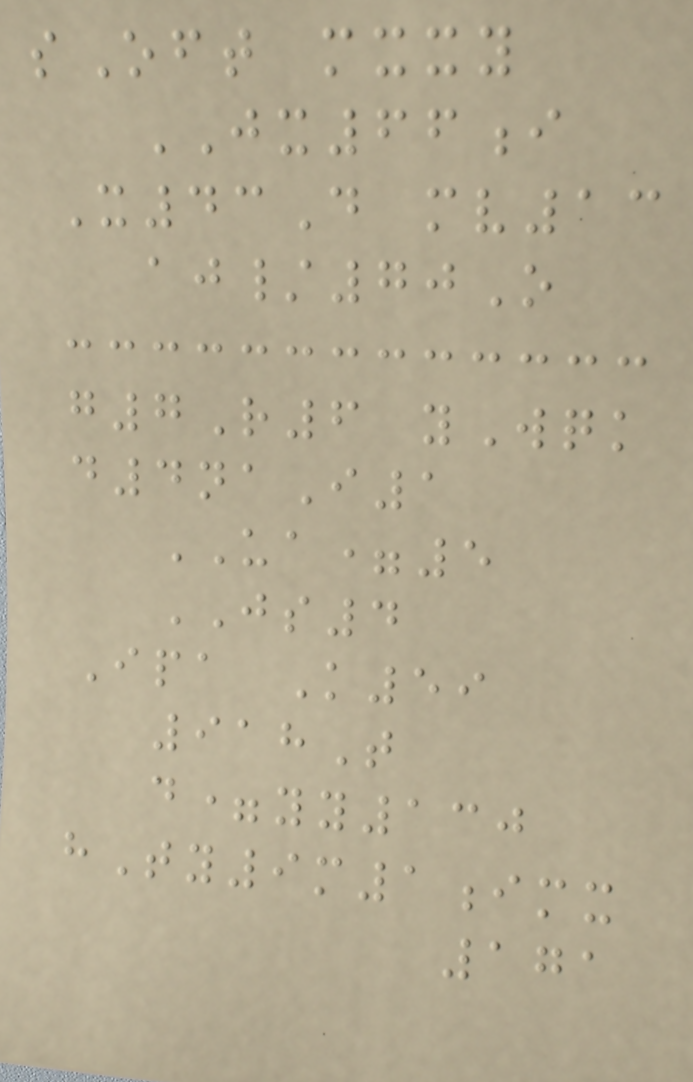sOft mxxy
JX66i
X43D mv13
aj/70O
g7R6 yWqk
d4naI1
UA=5
JS4
Ipa K59
918T
d=yy130
hTy9m1imx
171
